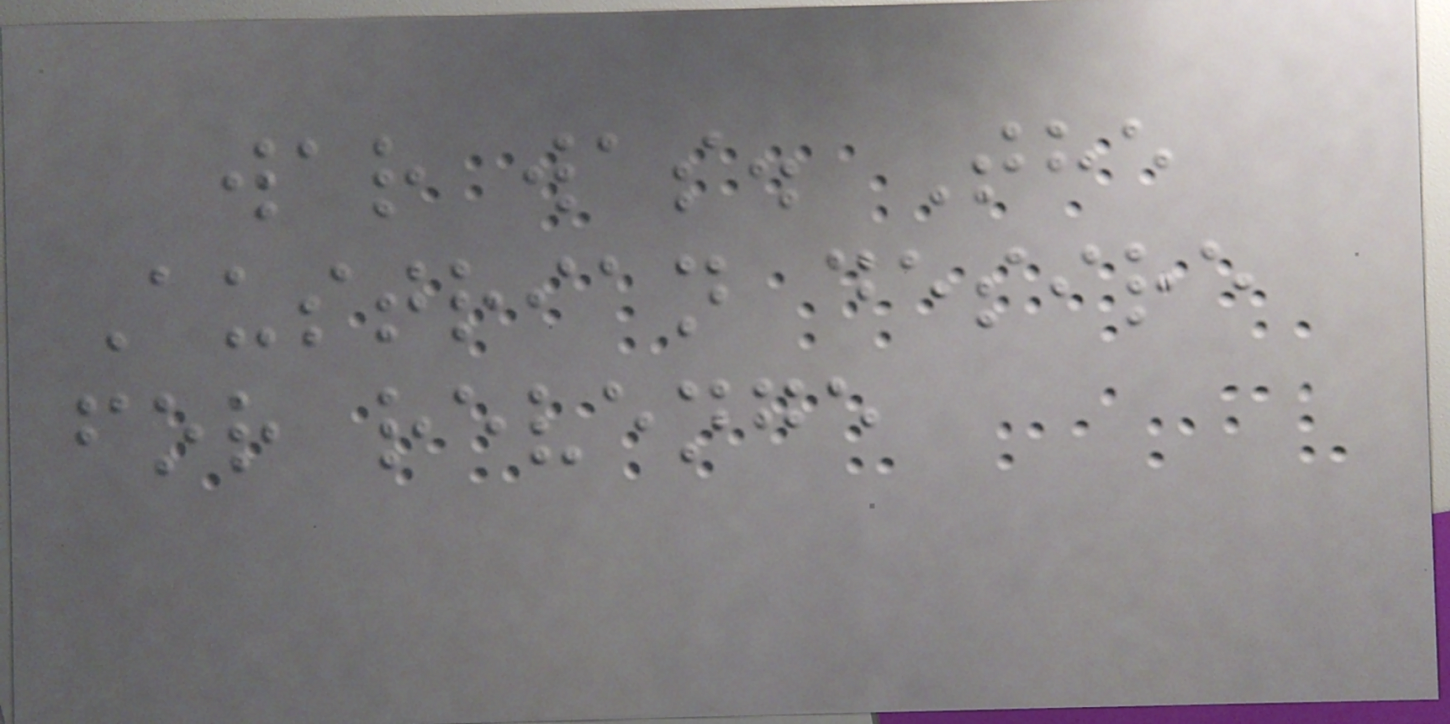war was. The
Austrian desire
for revenge
